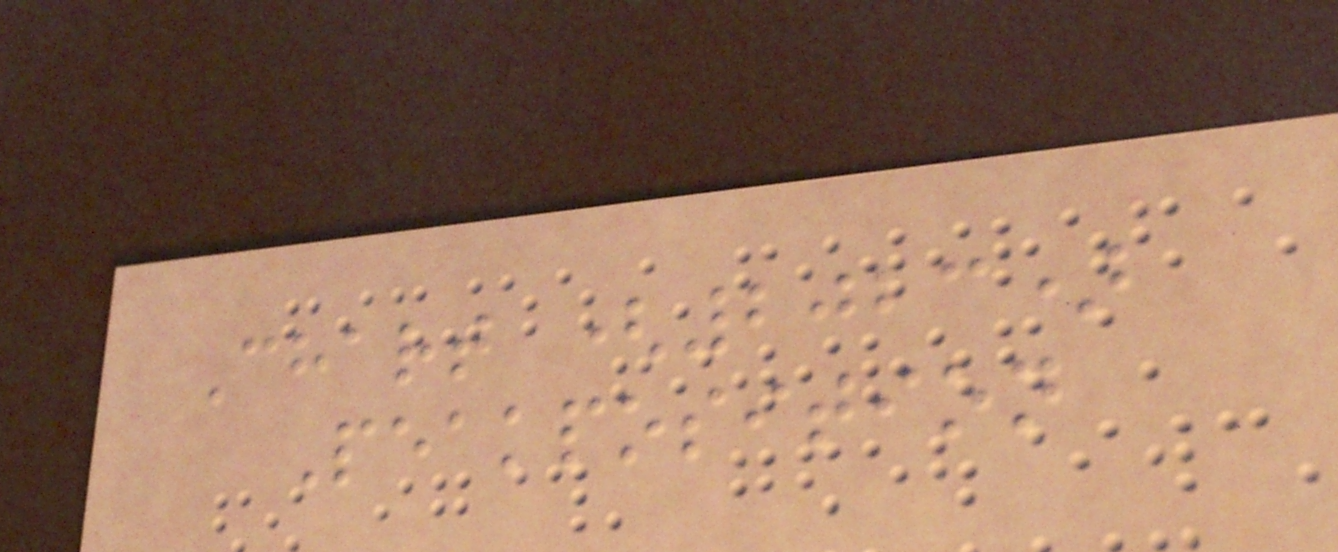Chart (2023)
Peakposition
